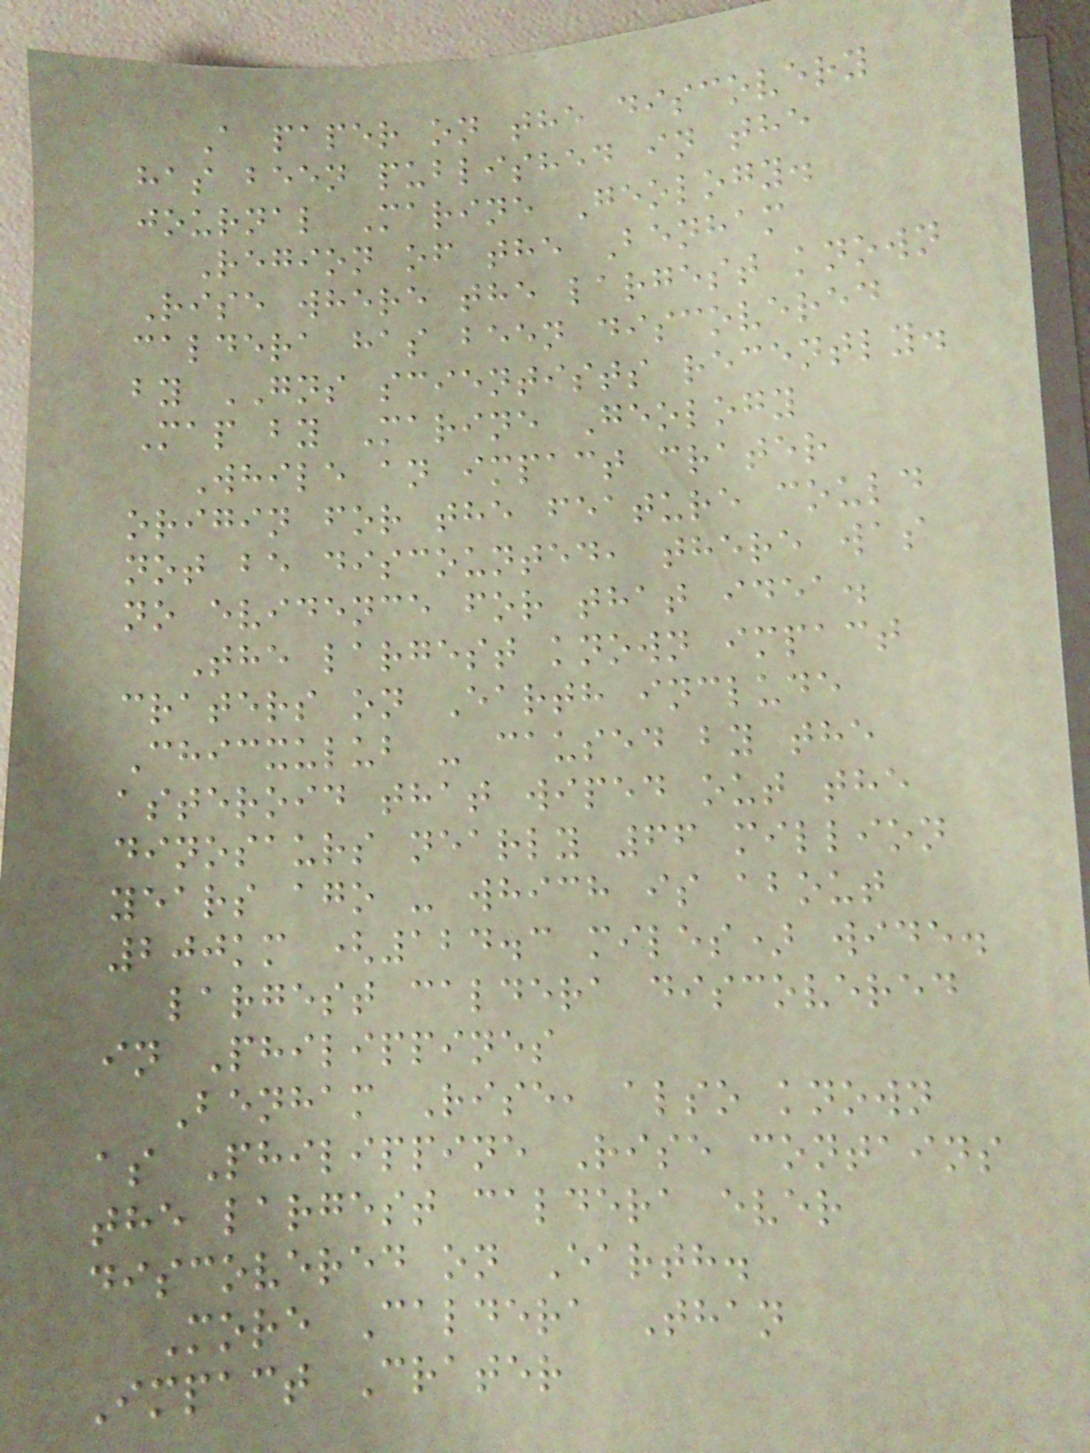A paper on the discovery
has been published in the
journal Marine Geology.
Region of the Benham
Rise where the largest known
caldera has been discovered
by GNS scientists recently.
Map by Marine Geology
While an impact crater
origin for the feature could
not be discounted, there was
no evidence for that idea.
The largest known impact
craters on Earth include
Chicxulub - caused by the
asteroid that wiped out the
dinosaurs nearly 66 million
years ago - which is about
200km (124.3 miles) wide.
largest caldera discovered
in Philippines
Benham Rise, also known
as Philippine Rise contains
the largest caldera ever
discovered on Earth.
More Caldera Than
Impact Crater
